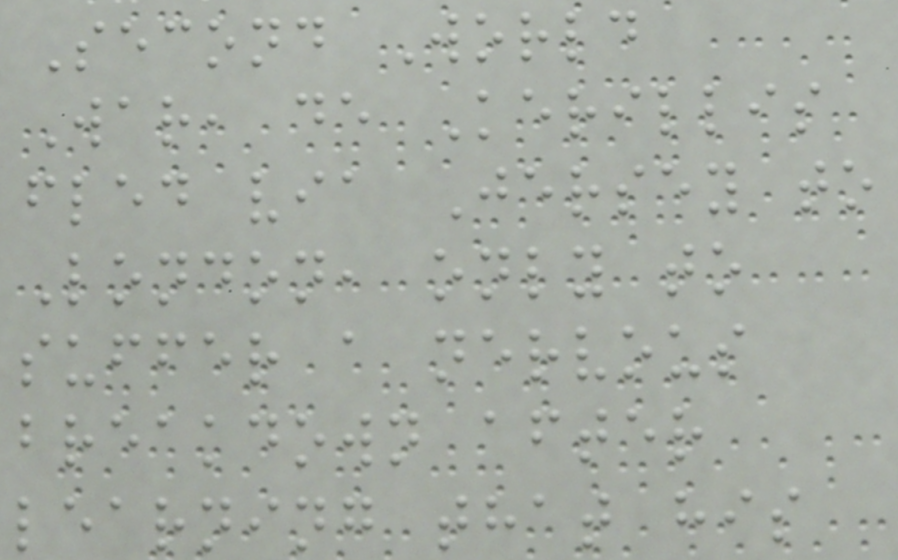Second World
War, de Kerillis
fled via Jersey to
London, only to
suffer a nervous
breakdown after
learning that his
